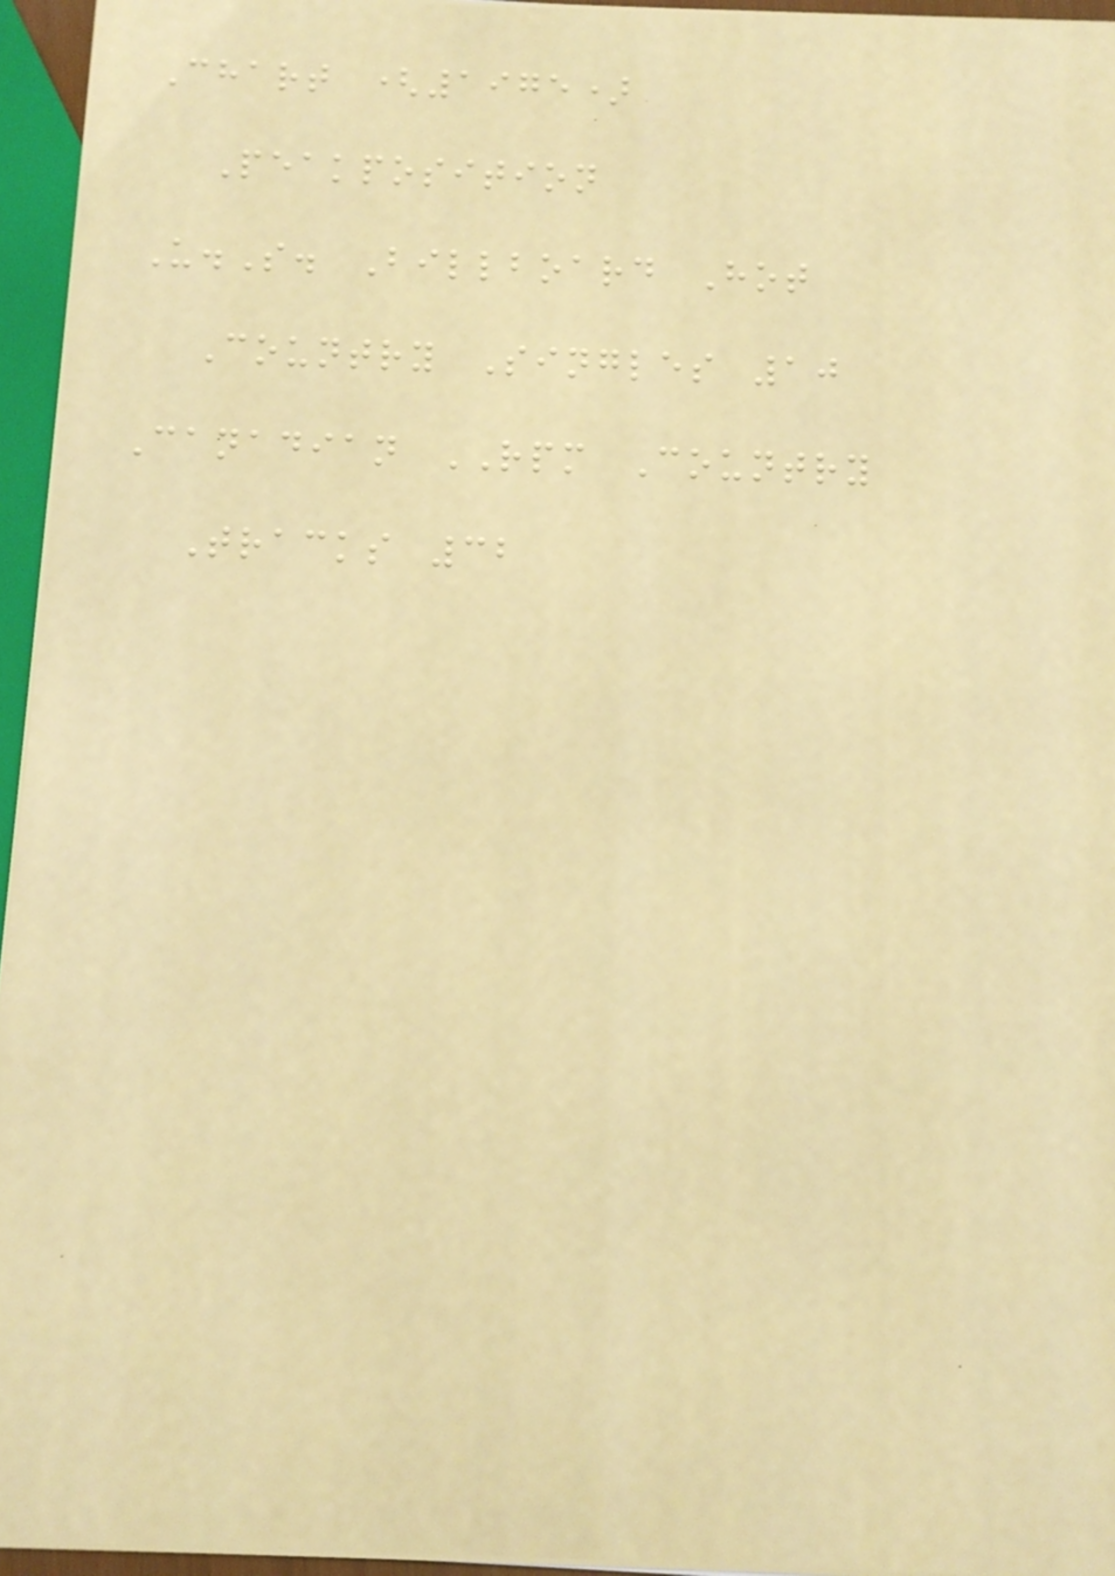Chart (1975)
Peakposition
U.S. Billboard Hot
Country Singles 10
Canadian RPM Country
Tracks 32
